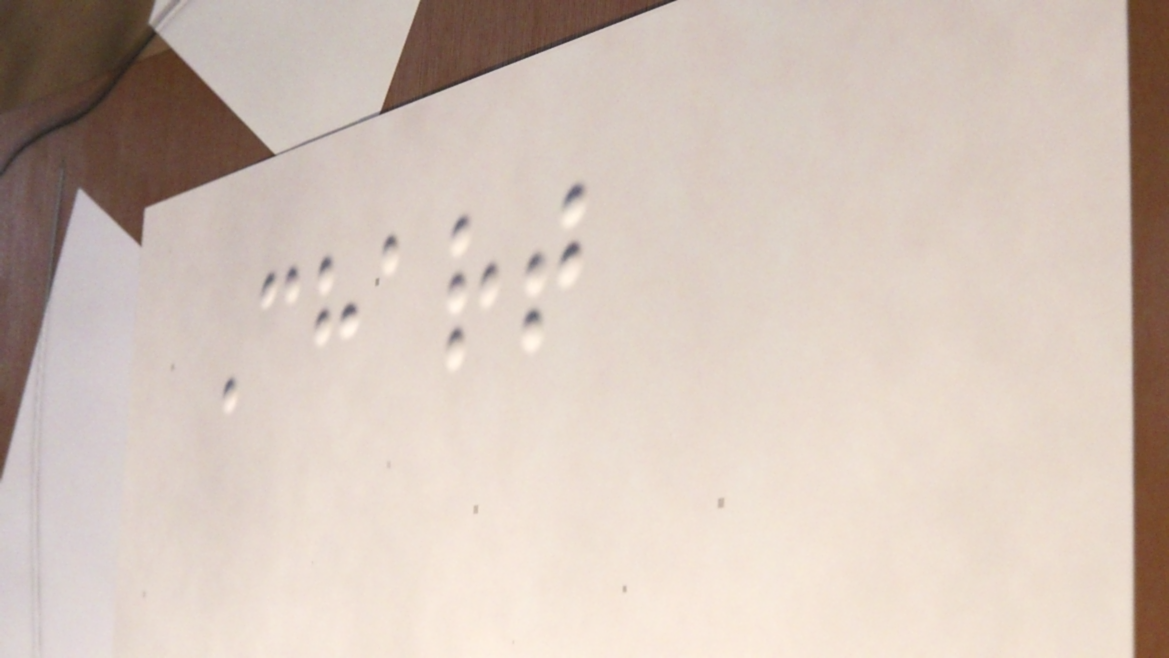Chart
